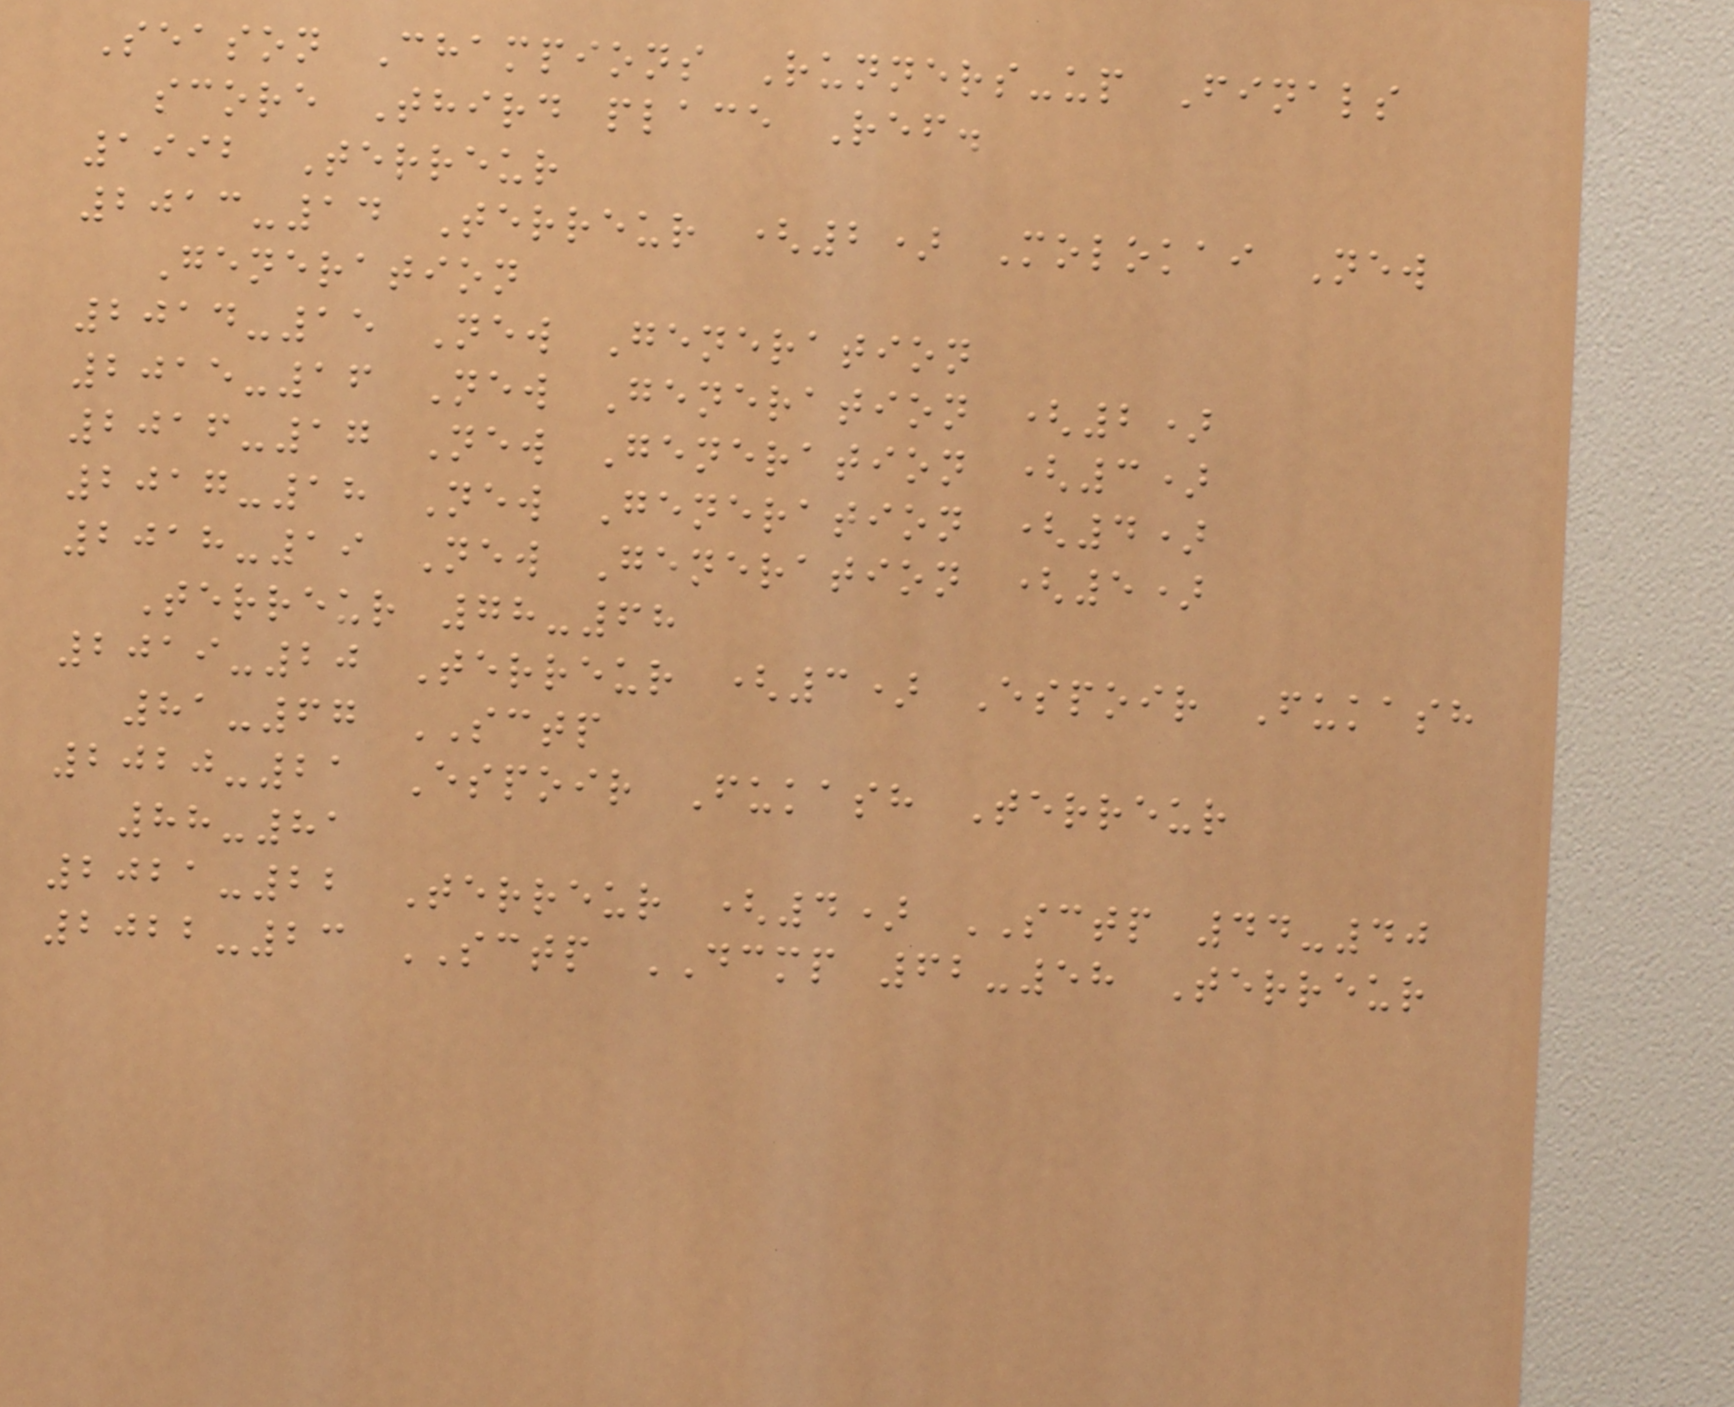Season Champions Runners-up Finals
score Third place Ref.
1992 Terreur
2013-14 Terreur (2) Molokai New
Generation
2014-15 New Generation
2015-16 New Generation (2)
2016-17 New Generation (3)
2017-18 New Generation (4)
2018-19 New Generation (5)
Terreur 78-68
2019-20 Terreur (3) Espoir Fukash
81-67 SCTP
2020-21 Espoir Fukash Terreur
88-81
2021-22 Terreur (4) SCTP 44-40
2022-23 SCTP DCMP 62-58 Terreur
